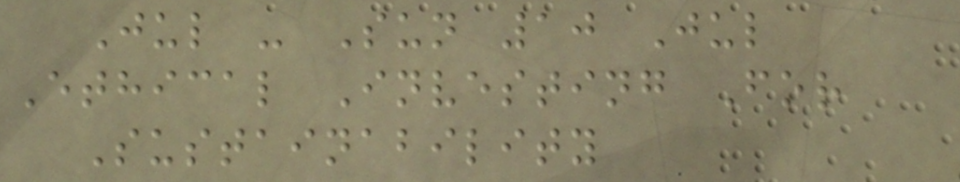Jul - Sun 10 Jul
Ethical Investing For
Sustainability
